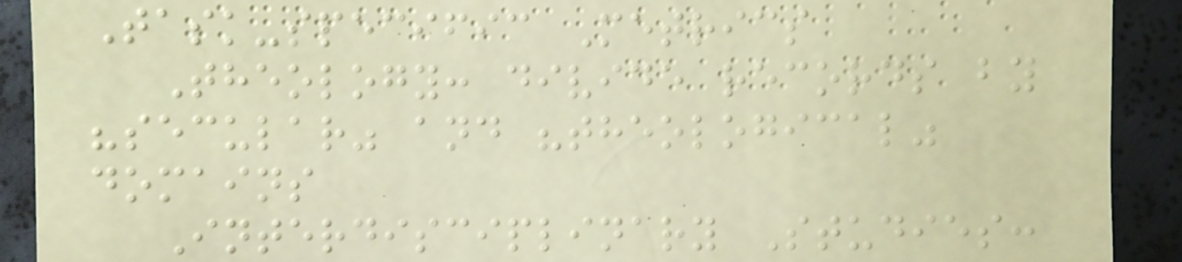Task-specific Metrics
Theology: divide records by
"secular" and "theological"
domains
Interdisciplinary Studies:
